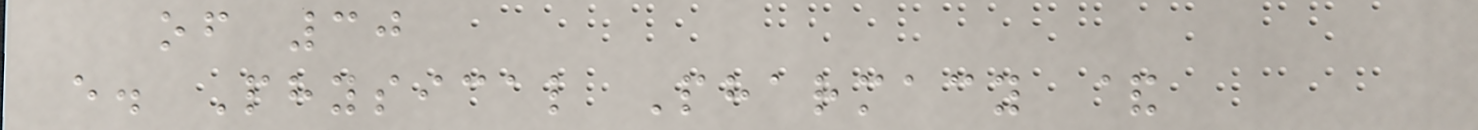of 30
e. Physical Pharmacy &
